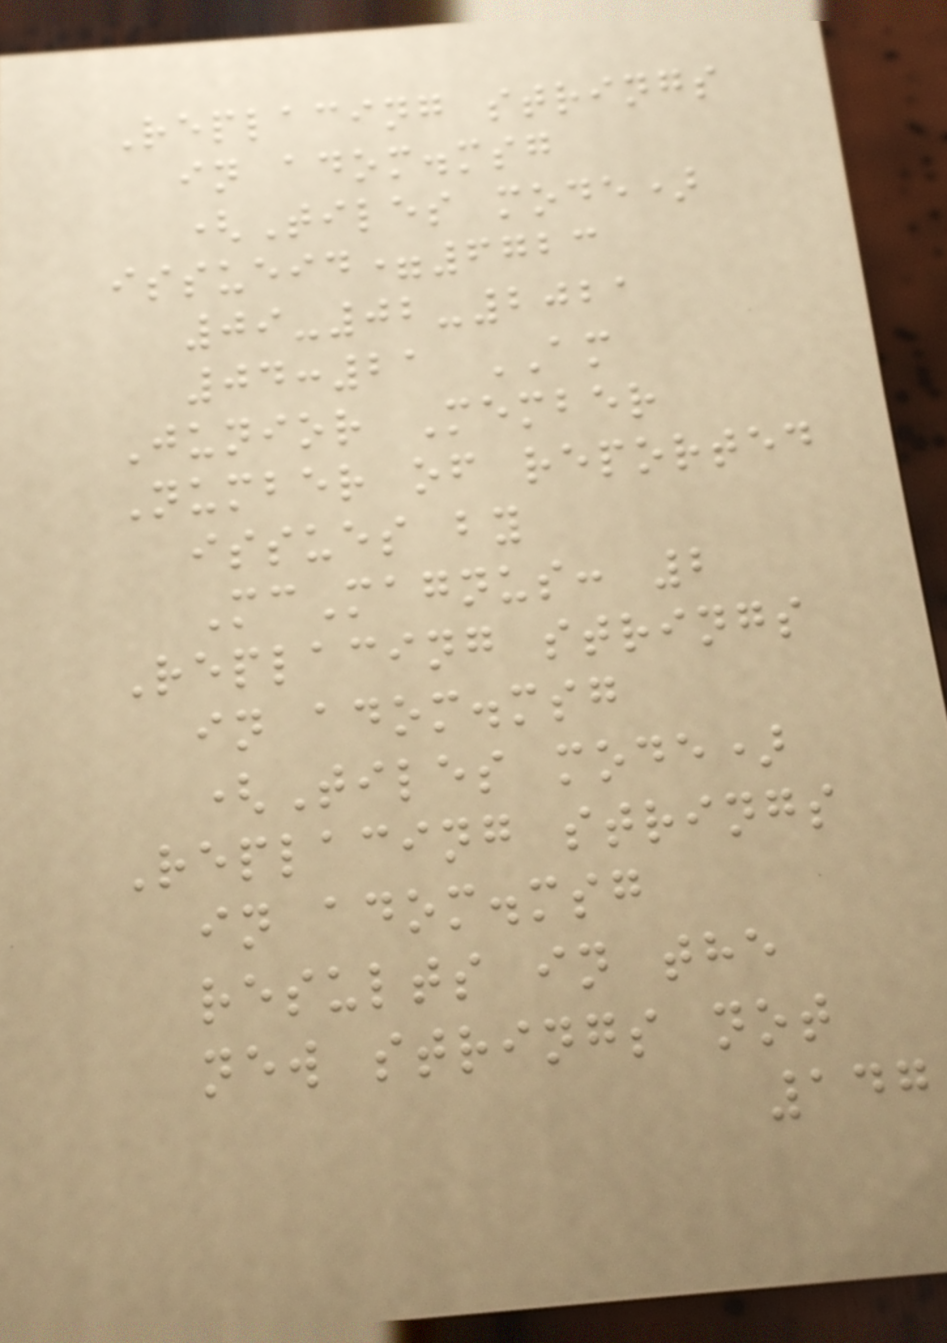Replacing strings
in adom.msg
(Tiles mode)
issueid=6723
09-02-2021
04:21 AM
Junior Member
Number of reported
issues by
McMagnus: 2
Replacing strings
in adom.msg
(Tiles mode)
Replacing strings
in adom.msg
results in the
new strings not
147
